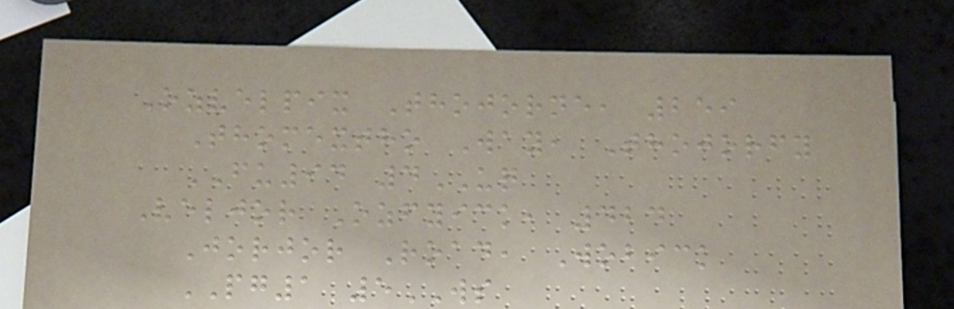Ozvelpix Thojorne, 259
Thomextho Way, Thojorfy
FU94 4UQ
Veljor Ozfyick, 424
Jorjor Road, Wobick
PG1 5WS
